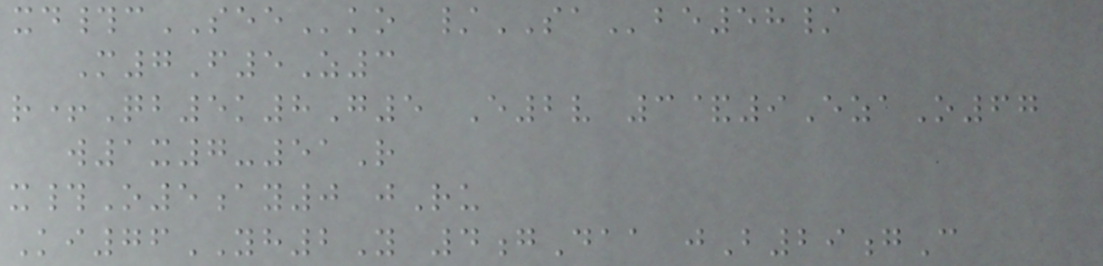xd#cSEEko /SAbe58/
M7F5Z3
r+Qb5k8G5 E2v 3&9EzaO67
w1x7-51R
x#O5ay0 jRu
Ki76YH2Y 4gDaa jB29gC
